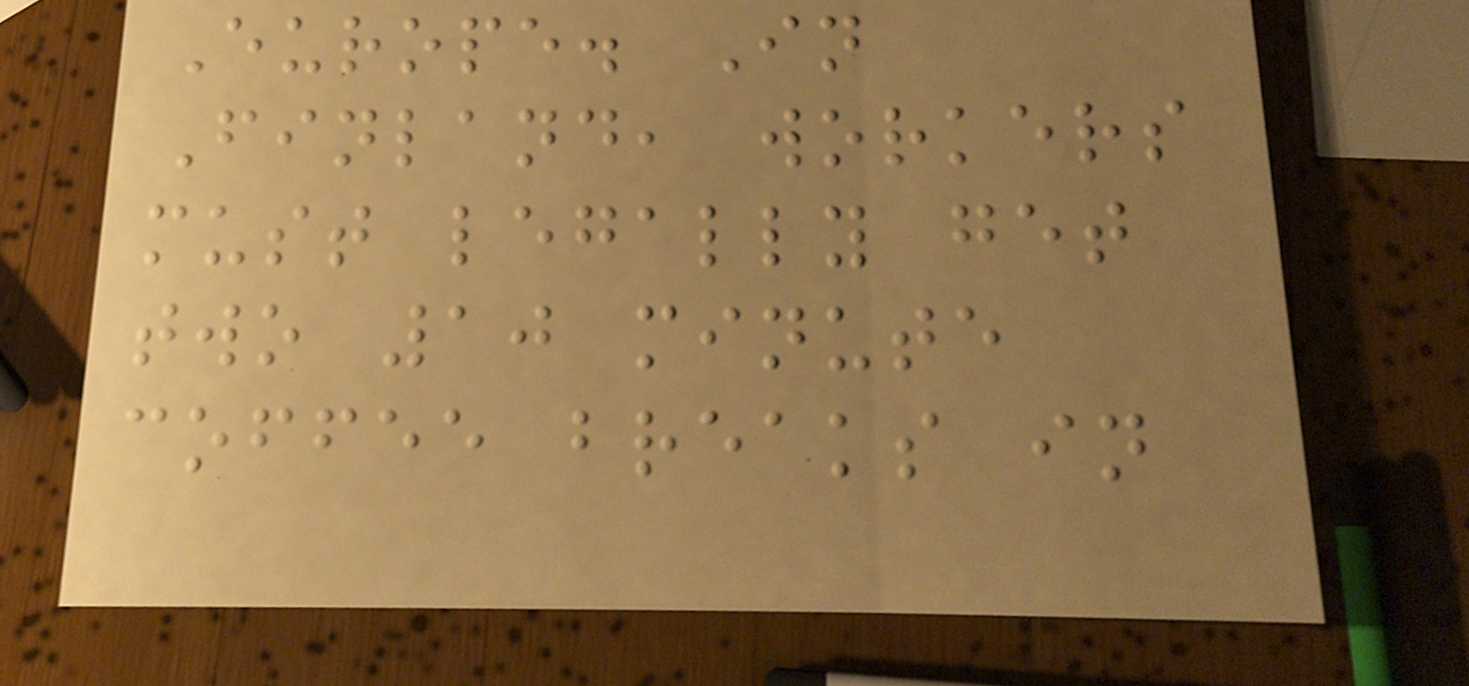Europe. In
Finland, workers
must legally get
two 10 minute
coffee breaks in
